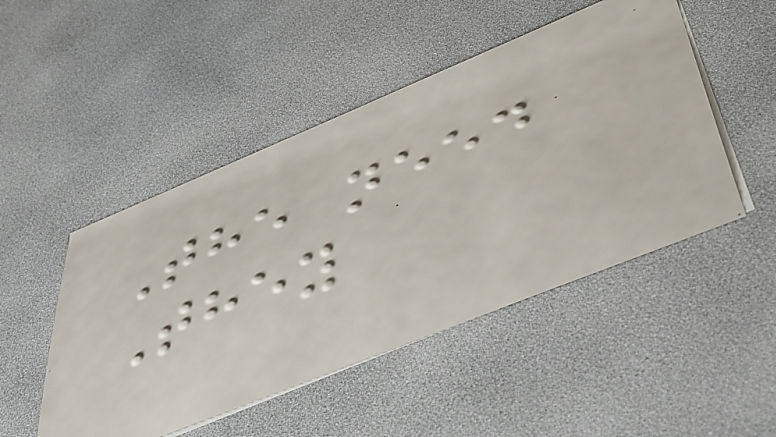The need
They
